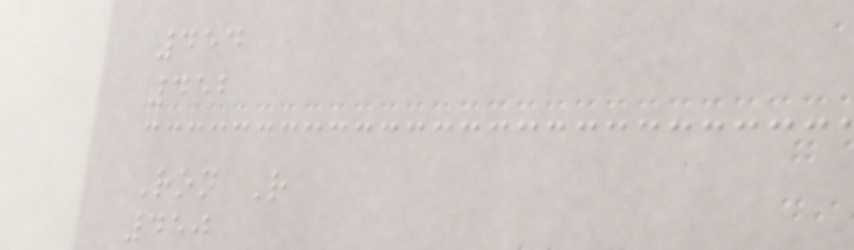454
452
Ron R
450
